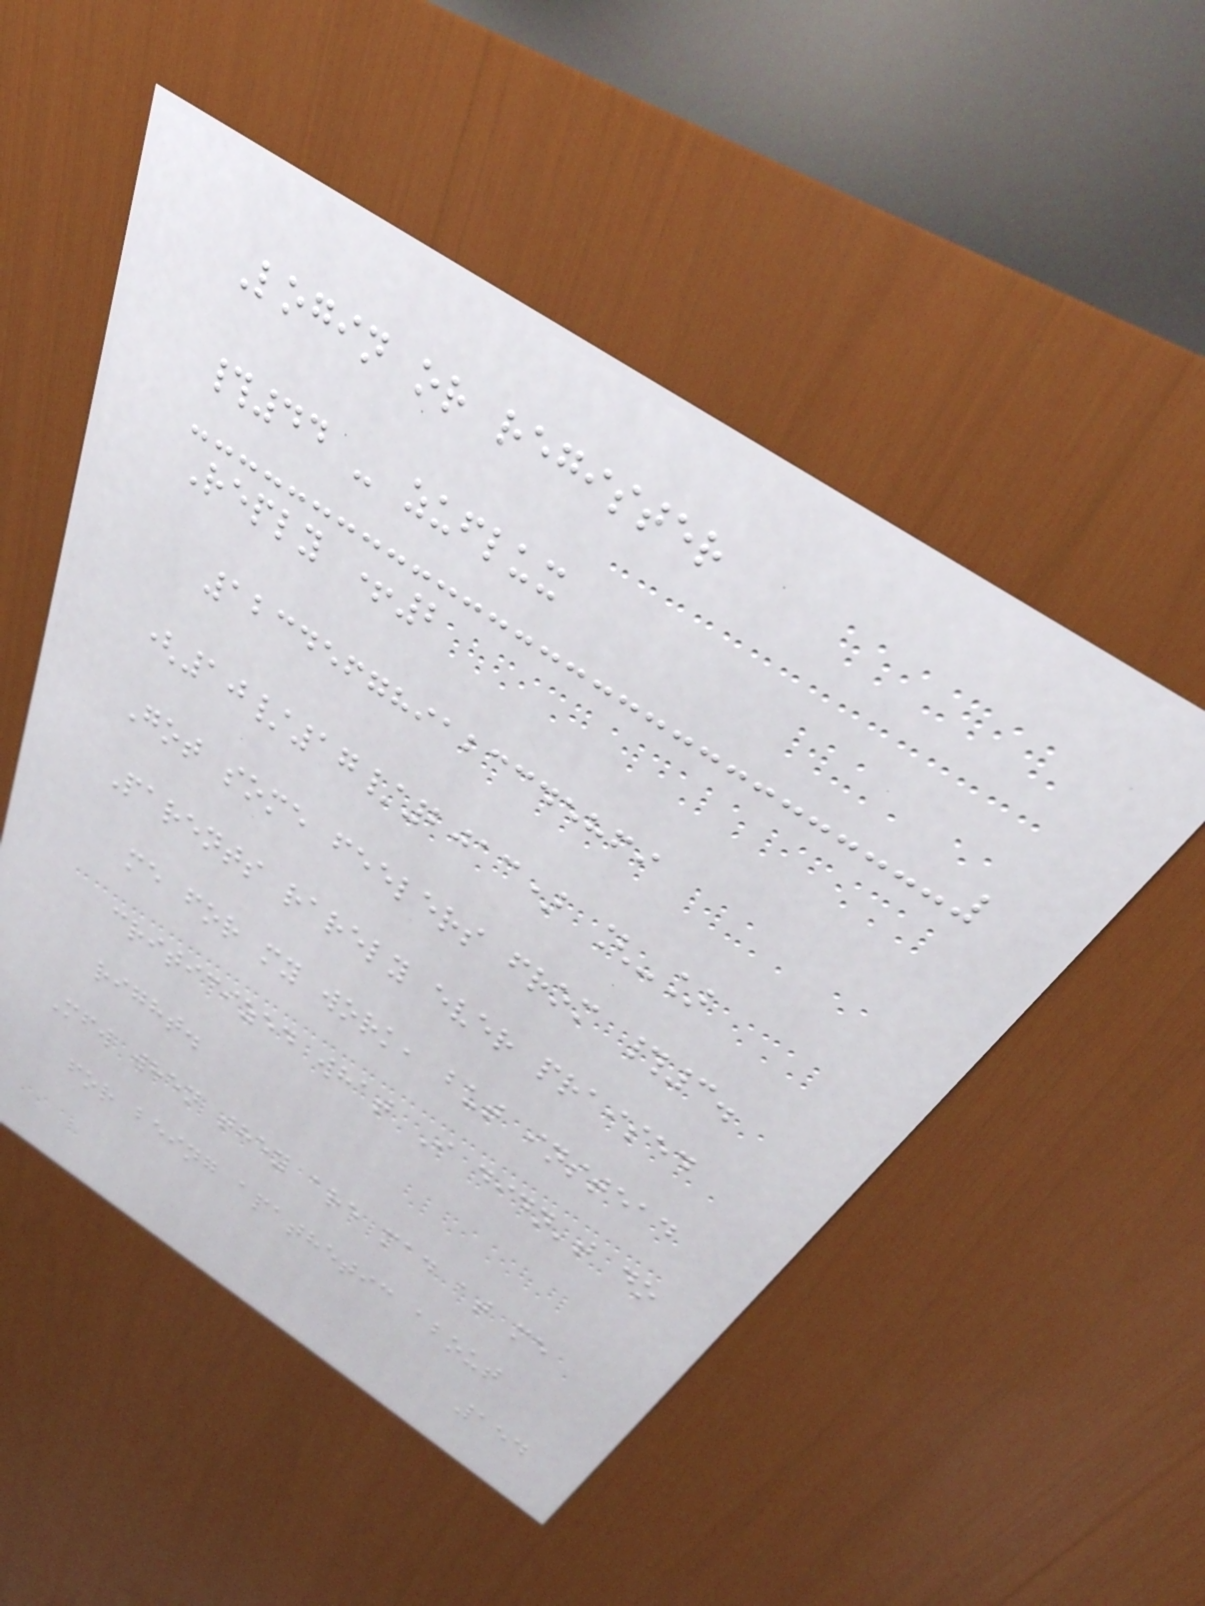Login or register
#44 - zuflux
Reply +2
123456789123345869
(10/17/2013) [-]
Got some feelers from #3.
Parents rarely ever praised
me for my work, but instead
criticized what I didn't do
right.
Mfw when they are mad at me
for being apathetic about
154
